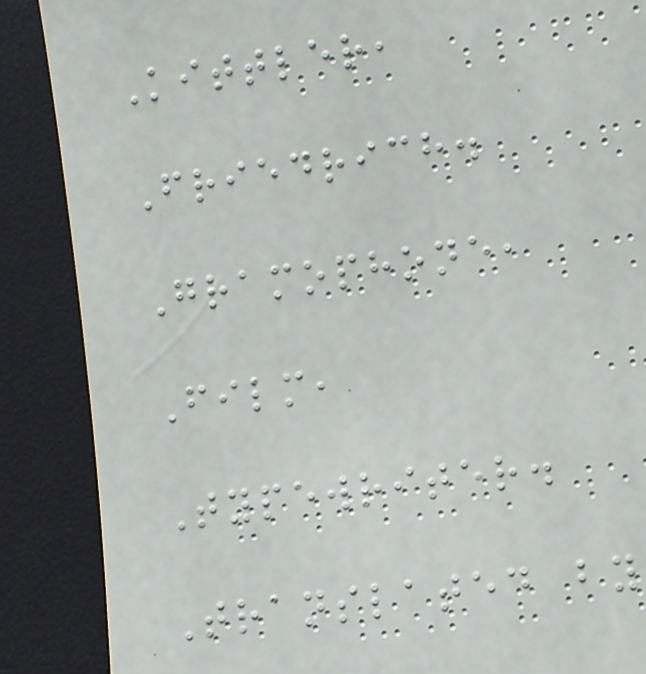Kittler,
Friedrich.
Gramophone,
Film,
Typewriter.
Translated by
